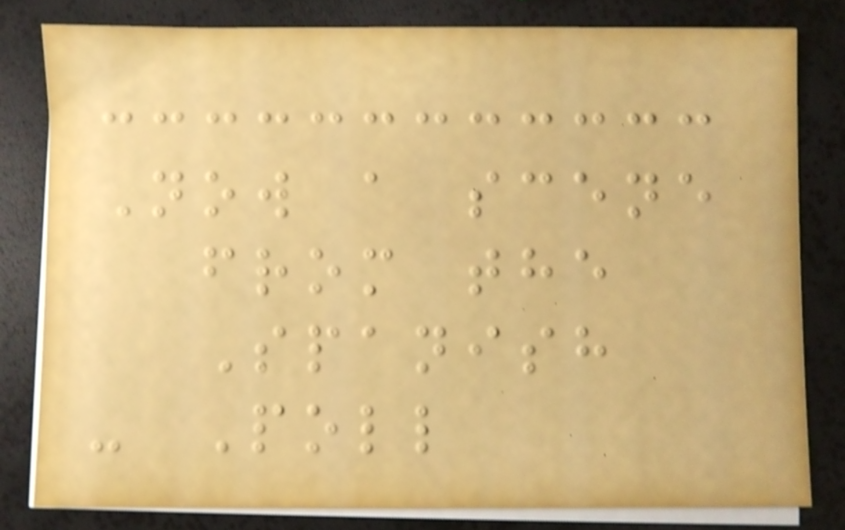Now a scene
from the
Spanish
- Poll
